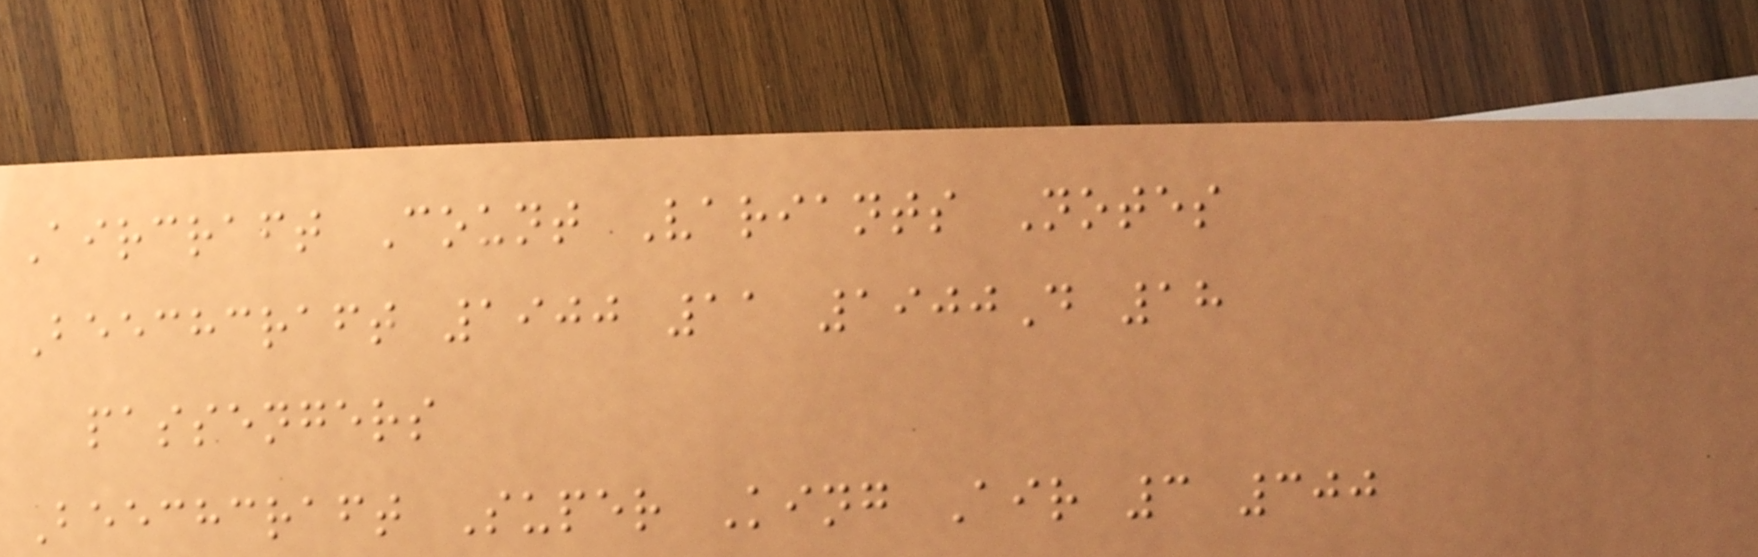Aircraft Count Variants Notes
Beechcraft 1900 11 1900D 18
passengers
Beechcraft Super King Air 3 300
